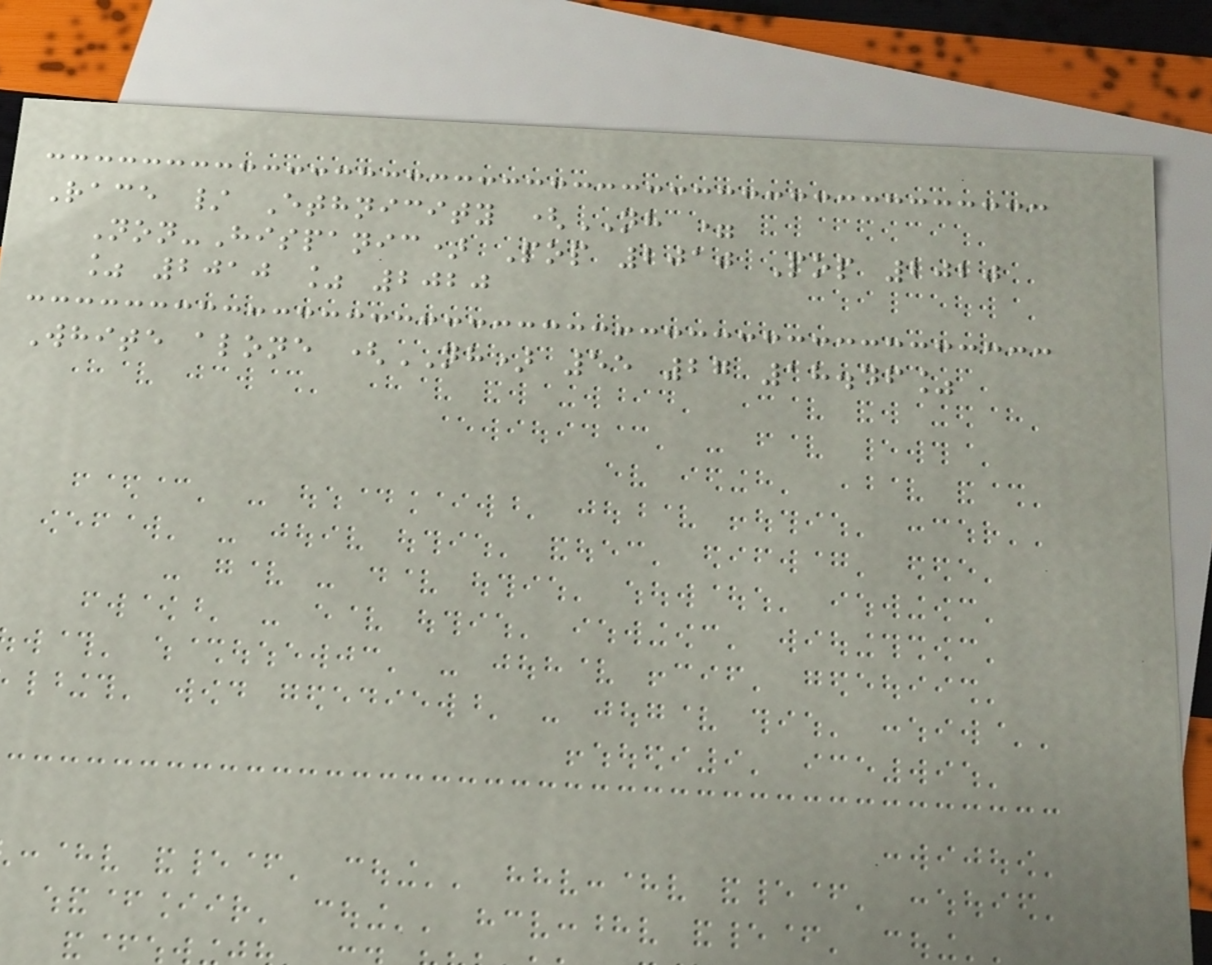Race / Ethnicity (NH =
Non-Hispanic) Pop 2010 Pop 2020
% 2010 % 2020
White alone (NH) 55 27 18.46%
